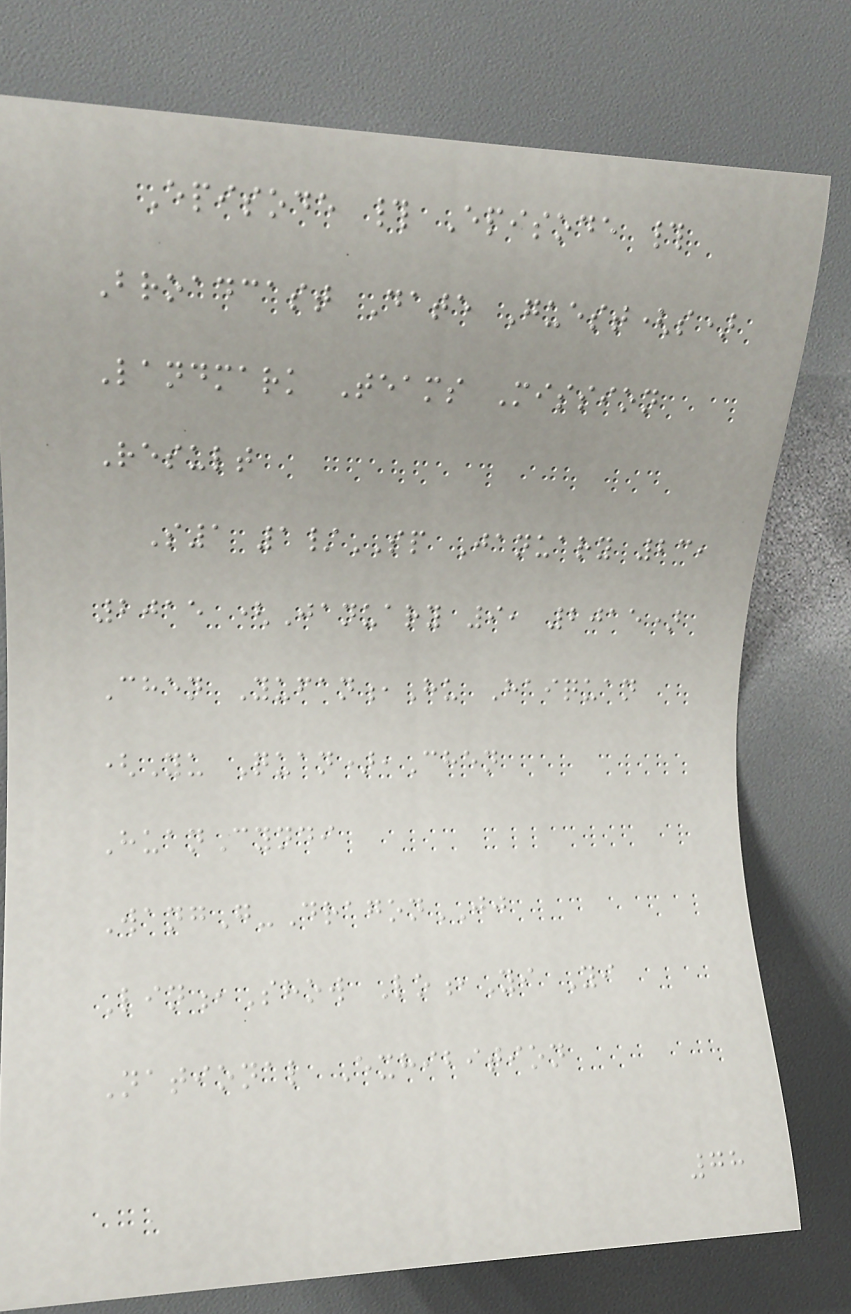Episode # Episode #
Broadcast Date Guest(s)
Landmark Teams Mission
Result
S1 1/SP January 23,
2015 (January 9, 2015)
Chen Yufan,Hu Haiquan
(Yu Quan),Chen
HuanCyndi
WangG-DragonJJ
Lin,Show Lo,Yi Yi
National Exhibition
78
